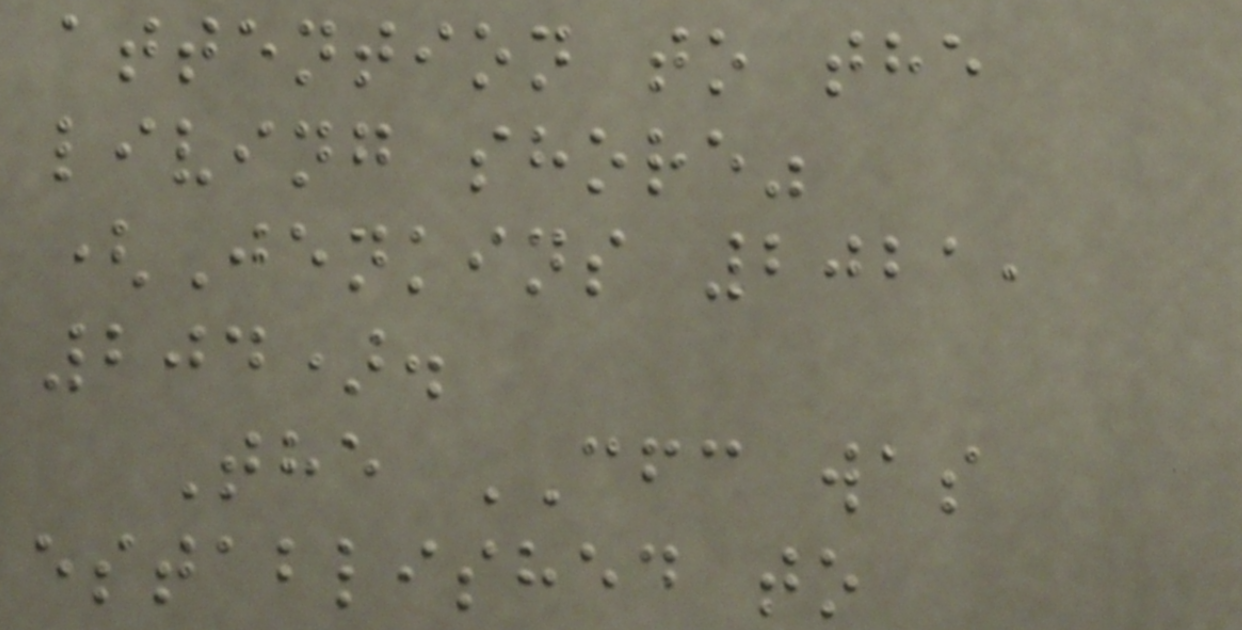attention to the
living shore"
(Jenkins 2021,
204).
The CFC was
established to
